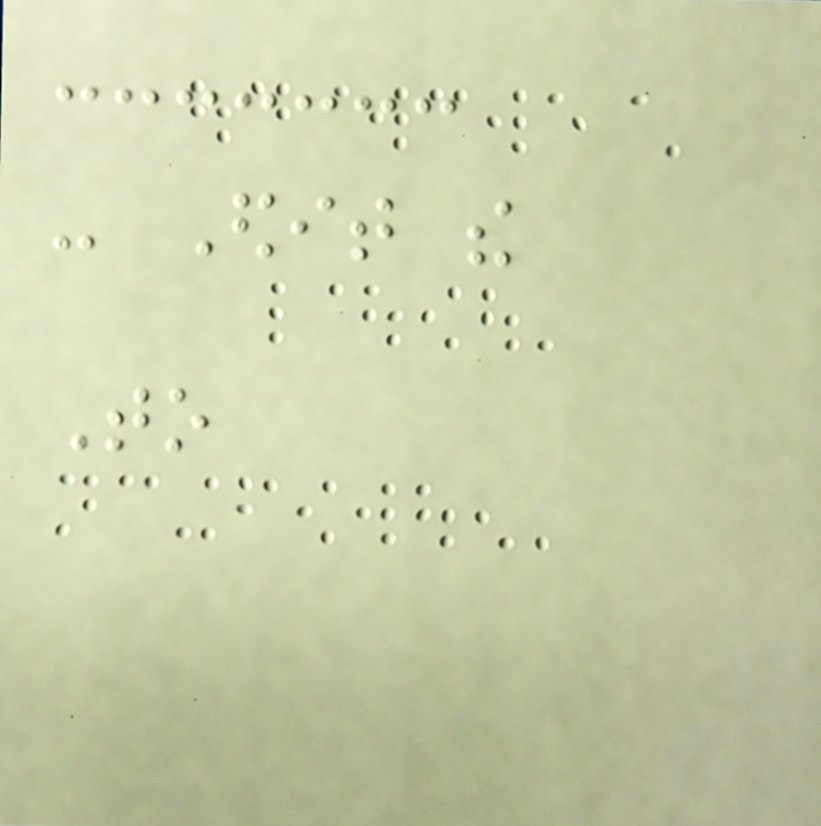- Edit the
To
